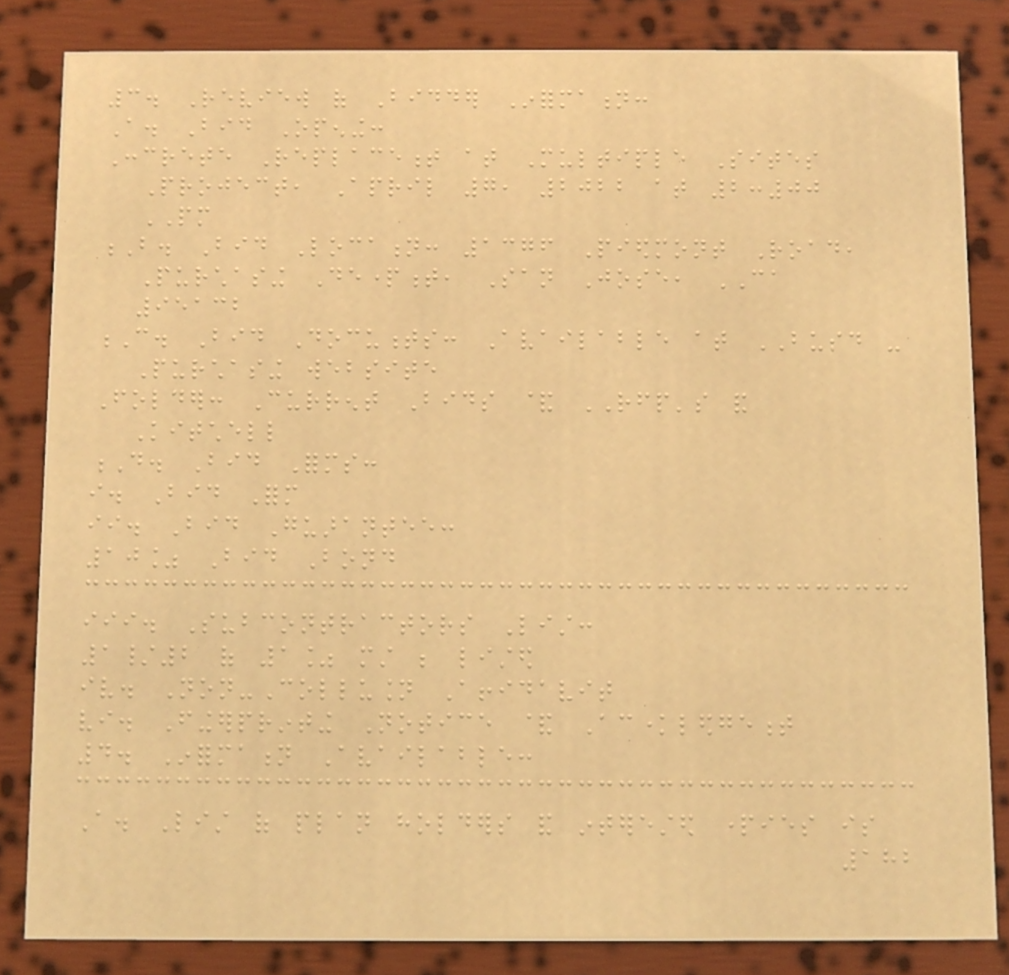3. Review of Bidder Information:
A. Bid Opening:
Concrete Replacement at Multiple Sites
Project, April 7, 2022 at 2:00
PM
B. Bid Location: 1376 Piedmont Road,
Purchasing Department, San Jose, CA
95132
C. Bid Documents: Available at BUSD -
Purchasing website
Folder: Current Bids & RFP's and
Kitchell
D. Bid Forms:
i. Bid Form
ii. Bid Guarantee:
10% Bid Bond
iii. Subcontractors List:
1/2 of 1% must be listed
iv. Non-Collusion Affidavit
vi. Fingerprinting Notice & Acknowledgement
4. Information Available:
A. List of plan holders and interested parties is
182
